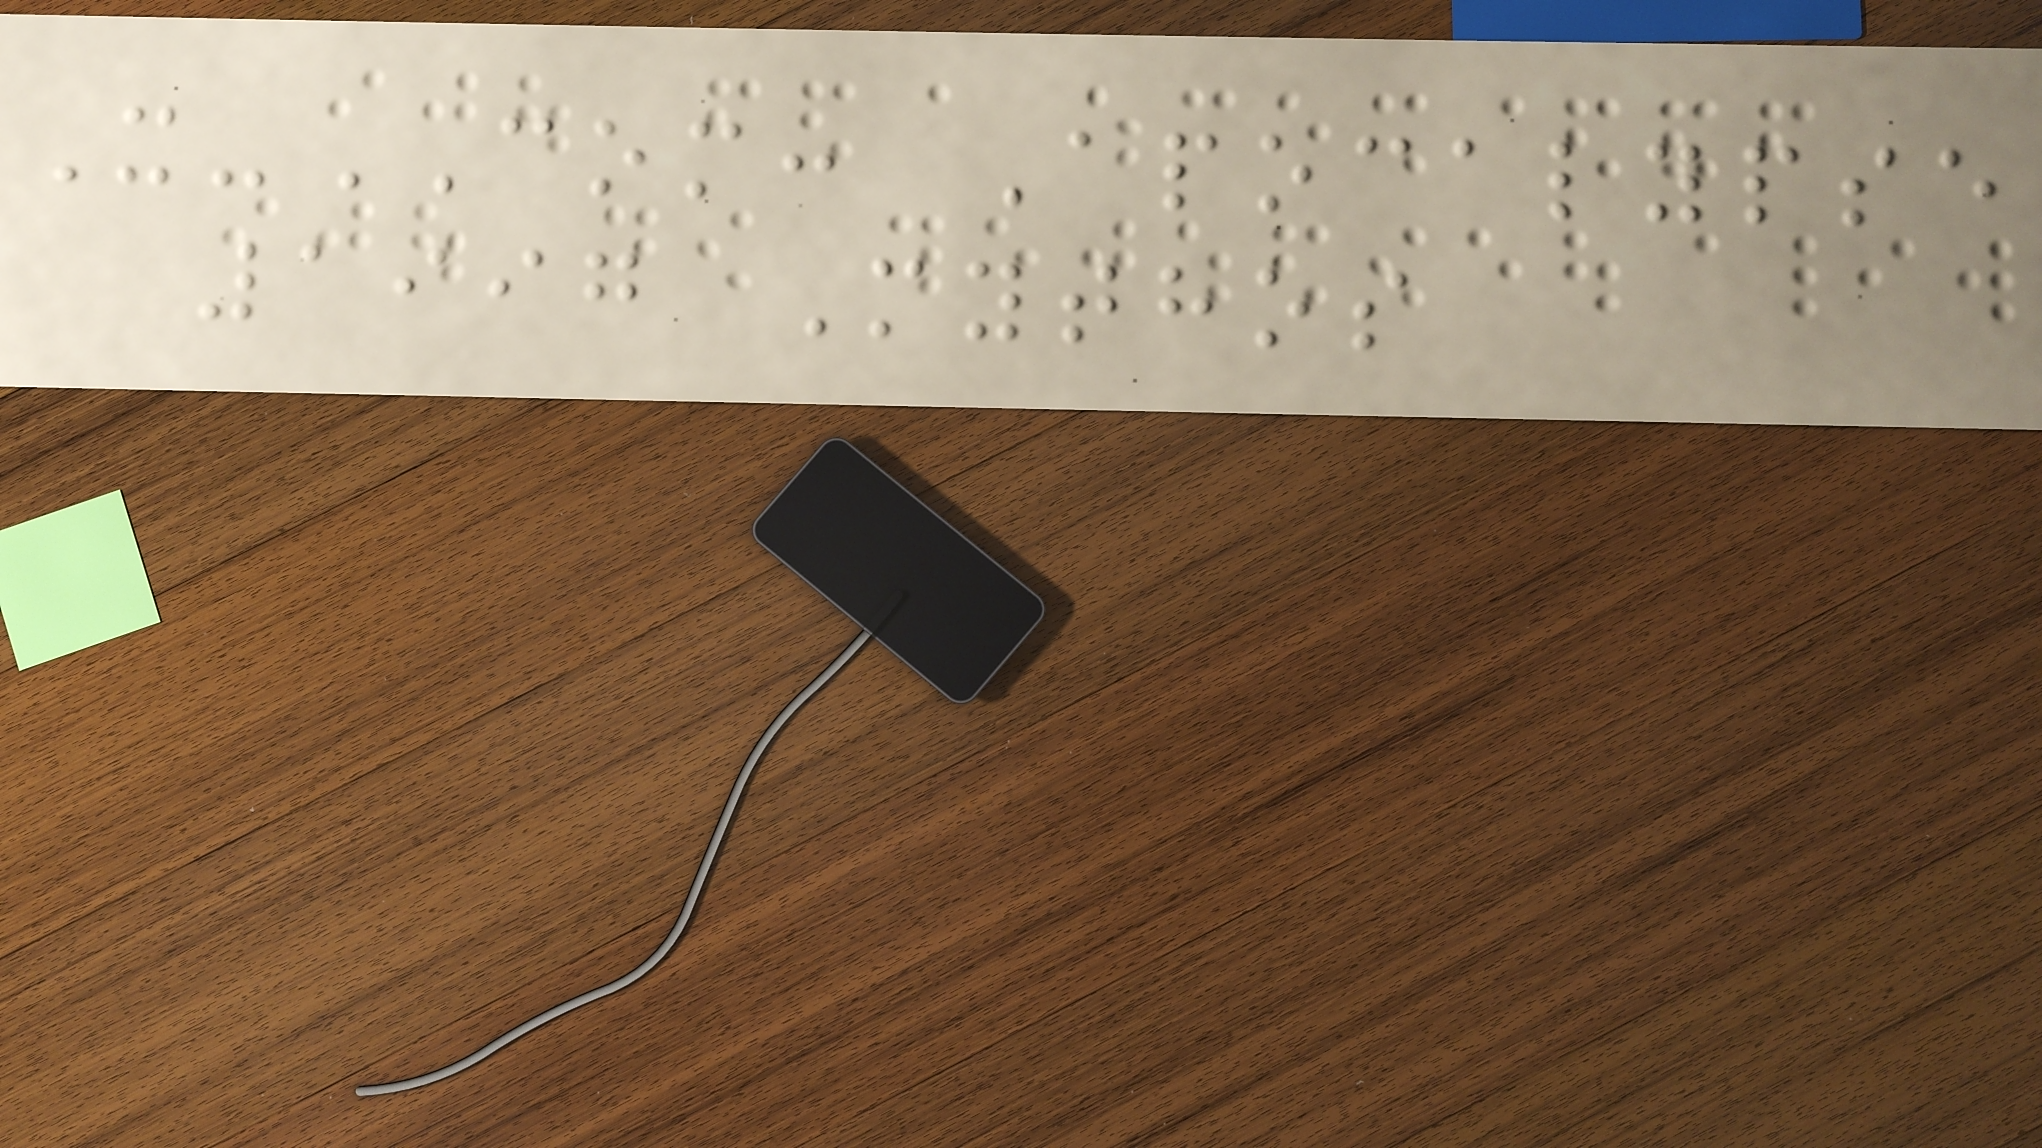X-COM: Apocalypse
1997 Mythos
